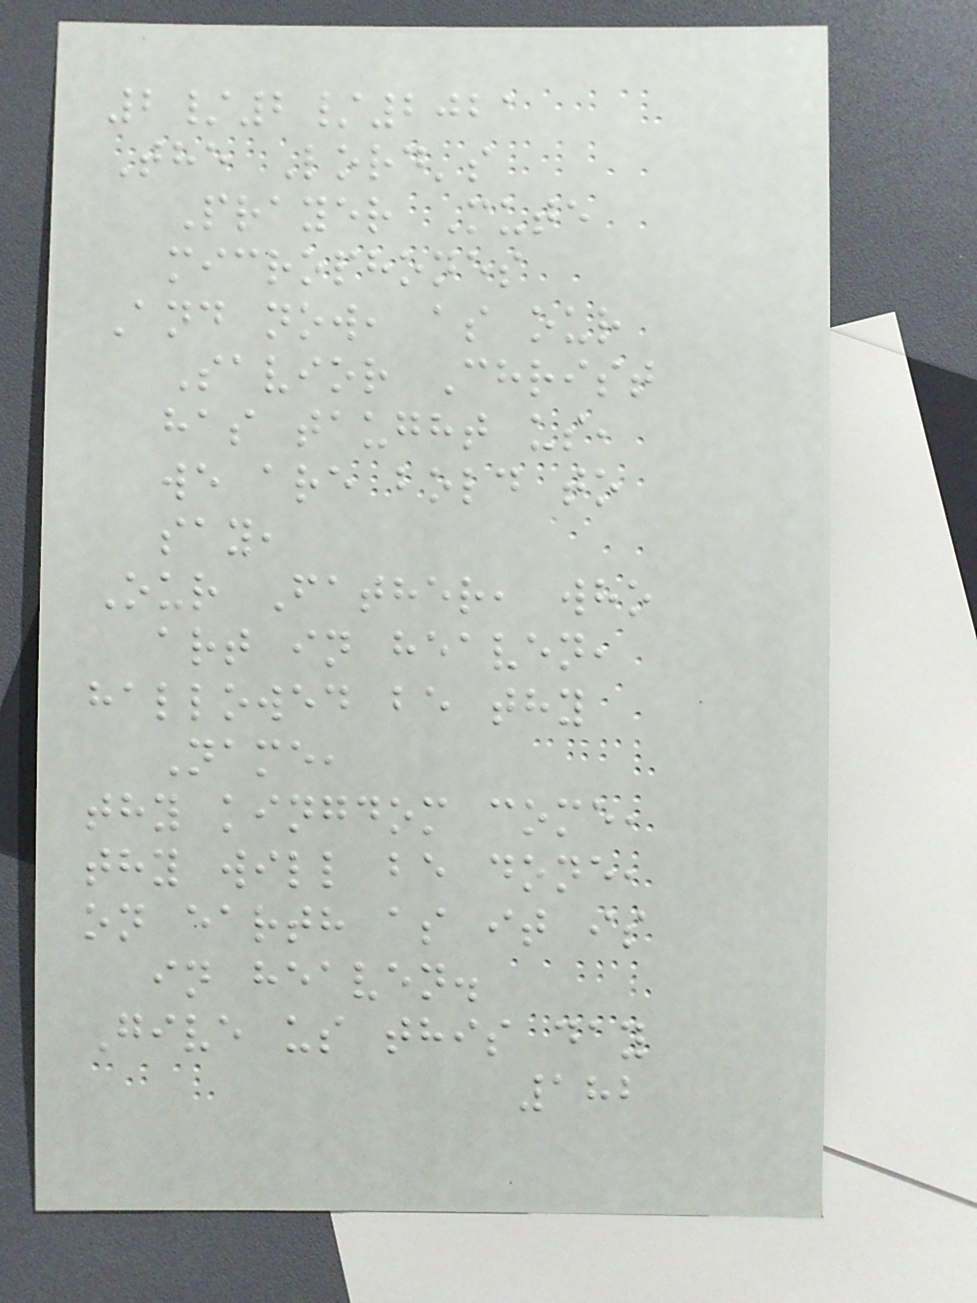2/2/2021
The Lord's
Prayer Mute
microphones
And now, as our
Savior Christ
has taught us,
we are bold to
say,
Our Father, who
art in heaven,
hallowed be thy
Name,
thy kingdom come,
thy will be done,
on earth as it is
in heaven.
Give us this day
182
